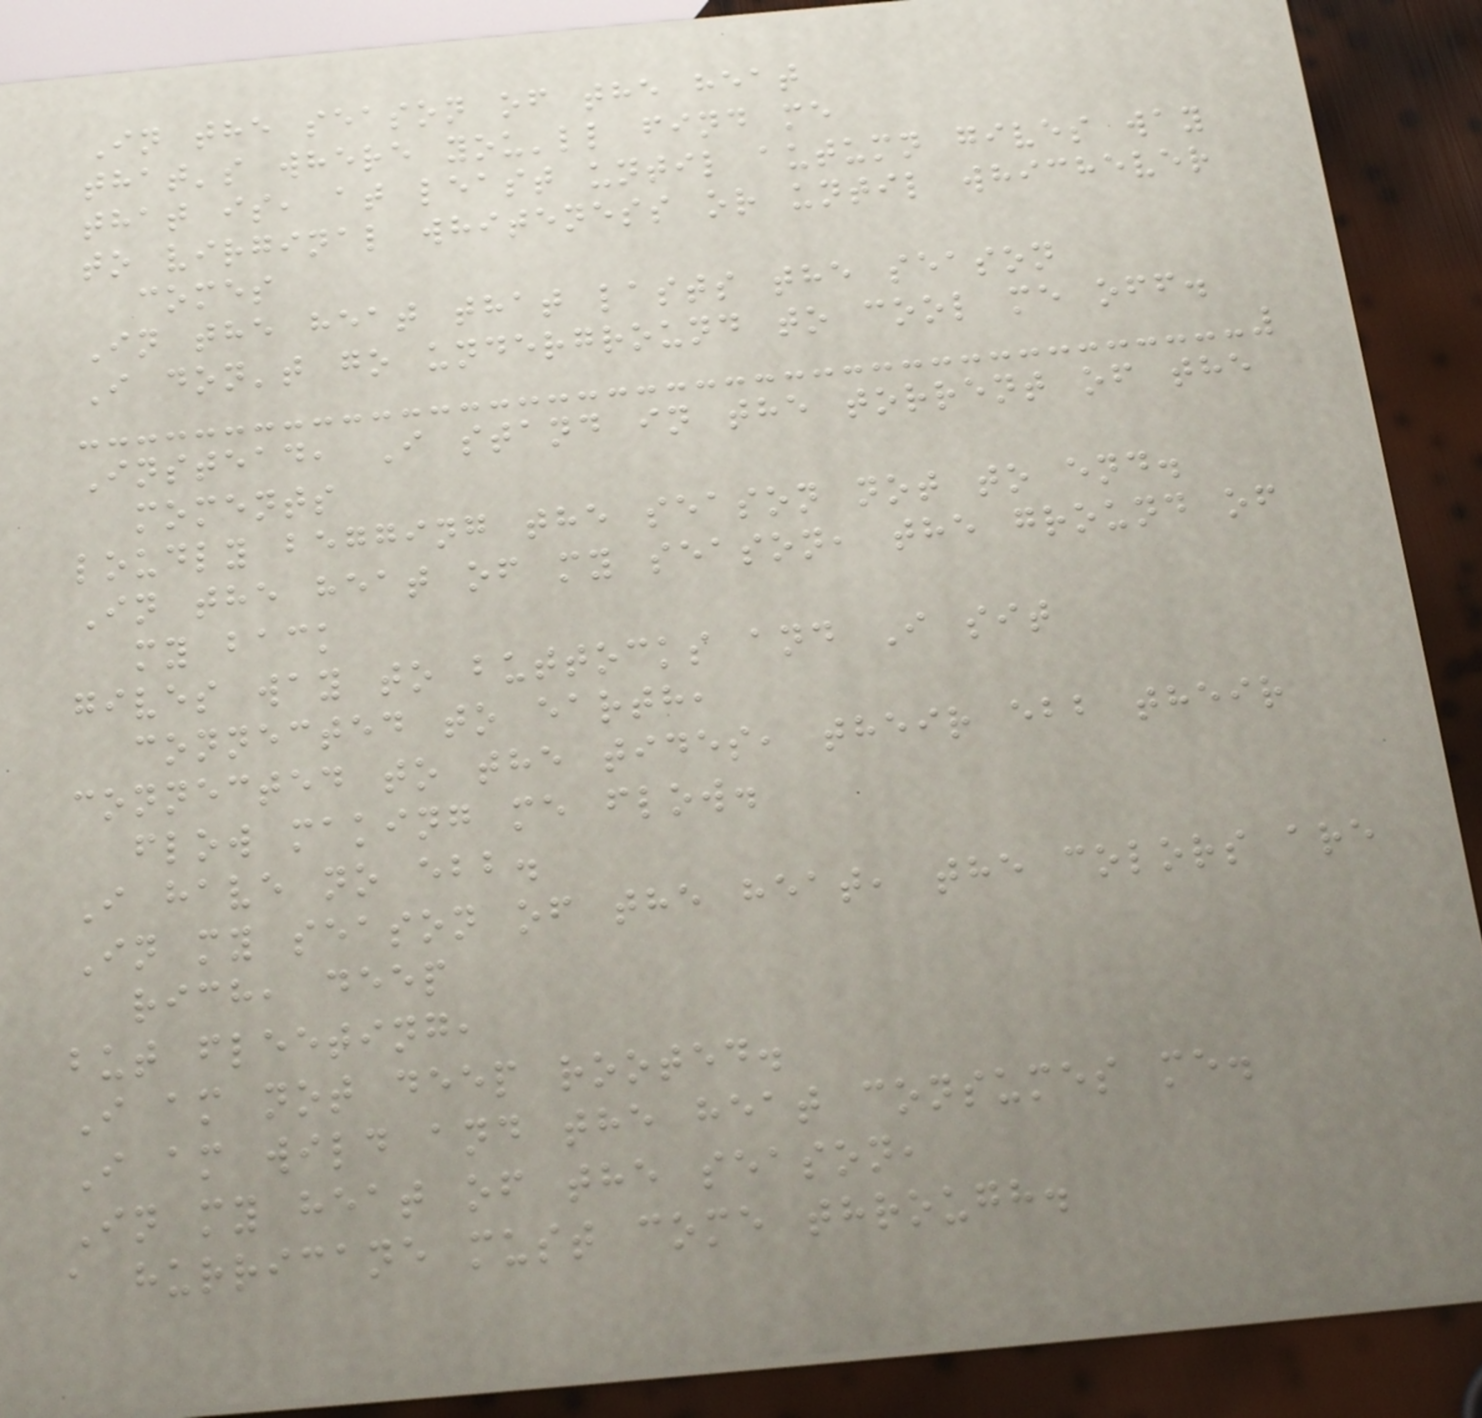In the season of the heat
that's where you'll find me
that is, at least until autumn gives way
to virginal whiteness or until whichever
comes
In the heat that lasts the season
I don't go underground to cool me off.
Instead, I stand in the torrent of the
moments
loudly begging the season not to end.
In the heat of my season, the ground of
my back
gives way to buttocks and I sit
connected to earth,
connected to the tides, their ebb their
flow making me flow.
I have no ebb.
In my season of the heat, the colors are
rich, deep
but fleeting,
I am not deep rooted.
I am wild and the heat consumes me.
In my heat of the season,
a hurricane must come through.
